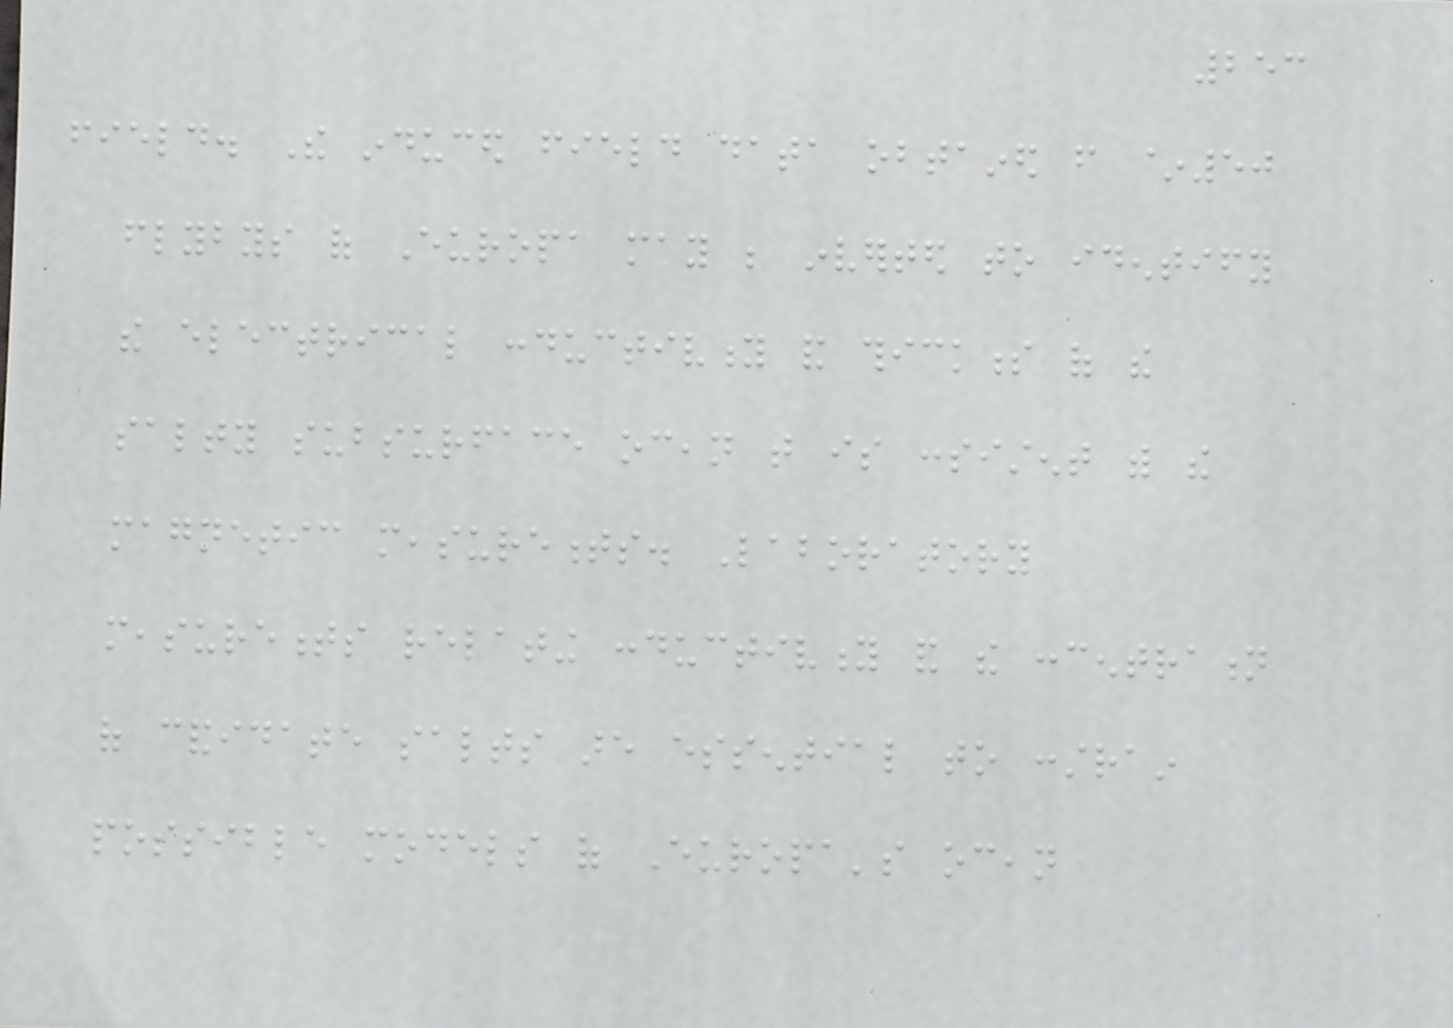253
field. The induced field data obtained from ~50
flybys of Europa may be inverted to identify
the electrical conductivity and thickness of the
salty subsurface ocean that is consistent with the
magnetic measurements. Laboratory
measurements relating conductivity and the concentration
of candidate salts are essential to constrain
possible models of Europa's ocean
